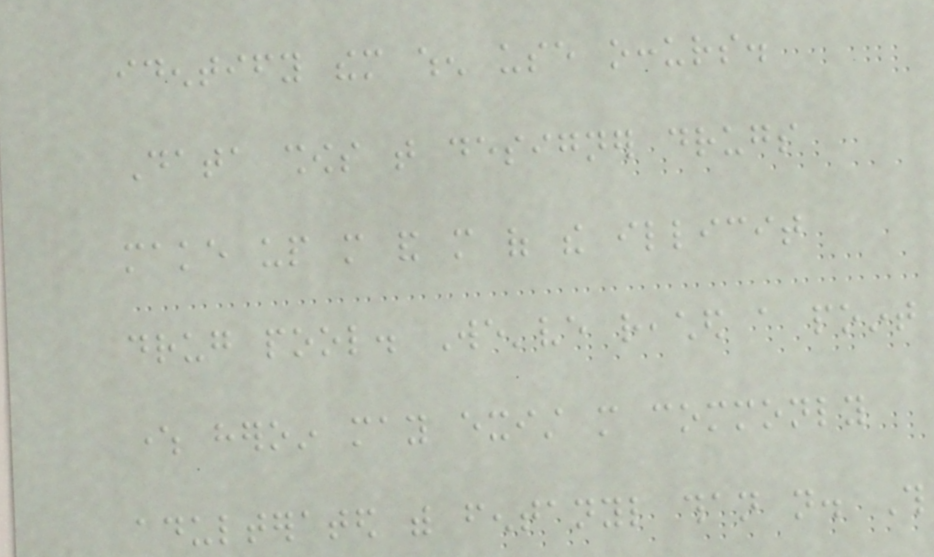identify them when use occurs.
Data shows that designer drugs
make up more and more of the illicit
drug pool. We've reached a point
where heroin may exist more commonly
adulterated with fentanyl than not. This
